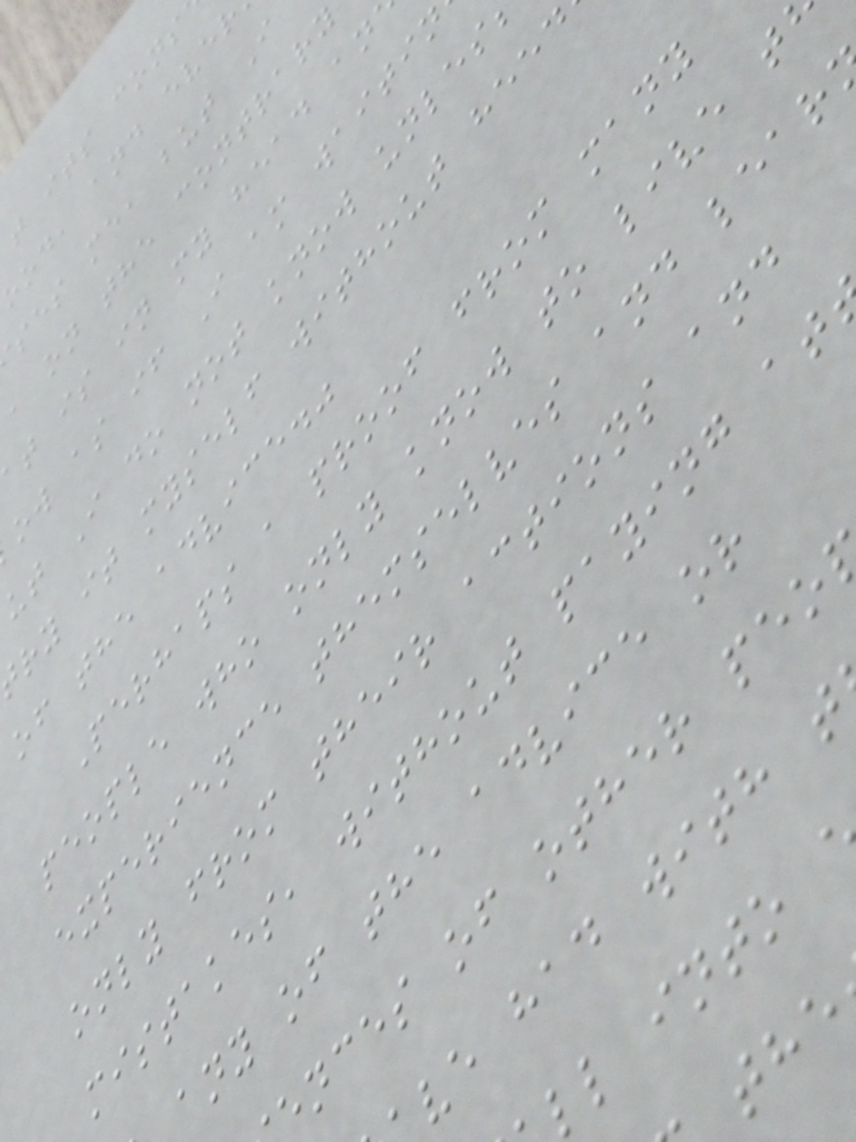t its cons
ood, and ever
ses me, but I
, on the contrary
t is in my head an
ow as if I am waitin
ut I do not know unles
ry it myself without heed
of the advice."
Perhaps a proof from many
people who only know to live t
experience themselves and lear
only from their actions and
mistakes, without paying at
any of the advice or
ences of other peo
ve had with t
